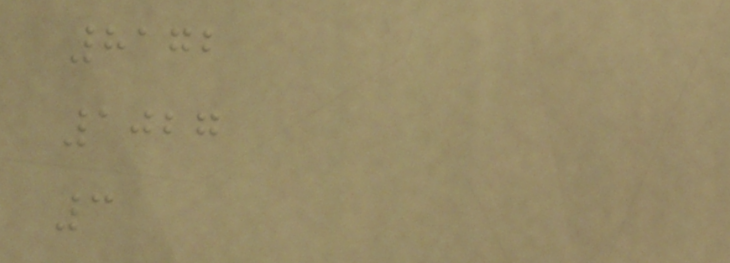8172
1027
3
